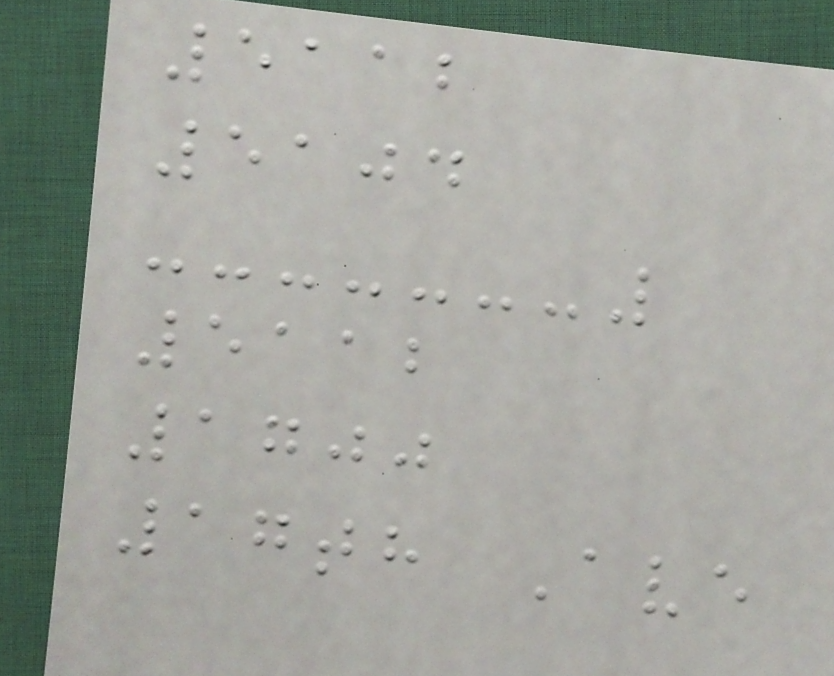5112
5104
5112
1700
17th Ave
